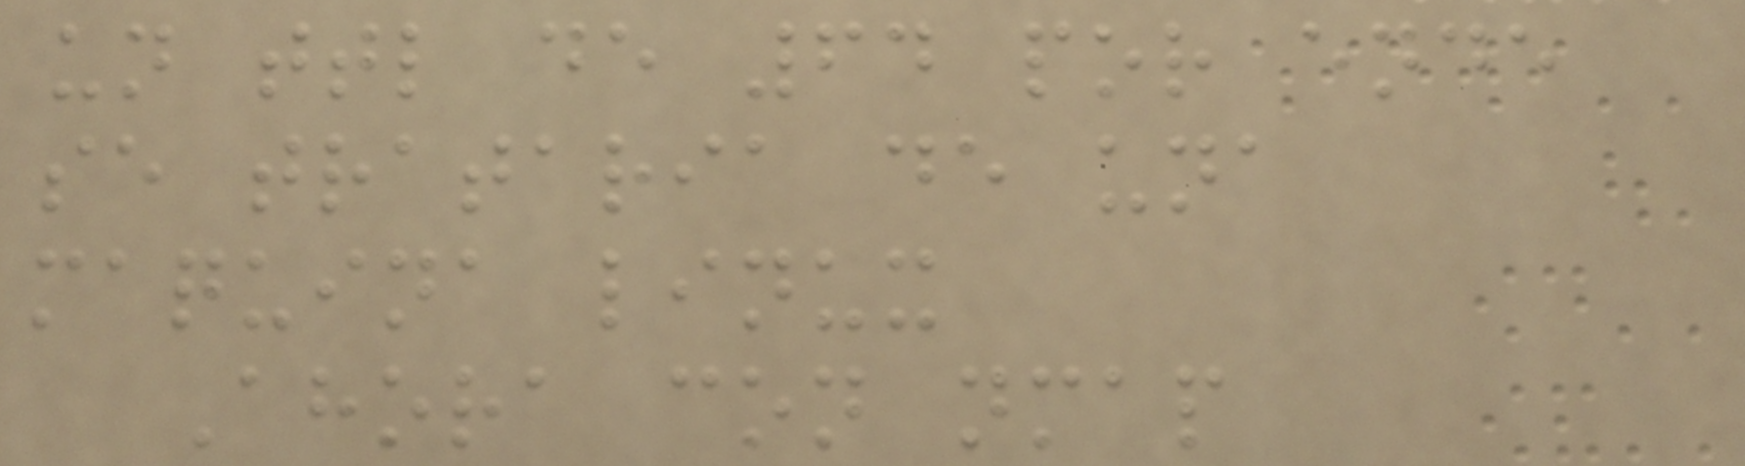un ttl de 64 por ende
se trataria de una
maquina linux
Ahora con nmap
